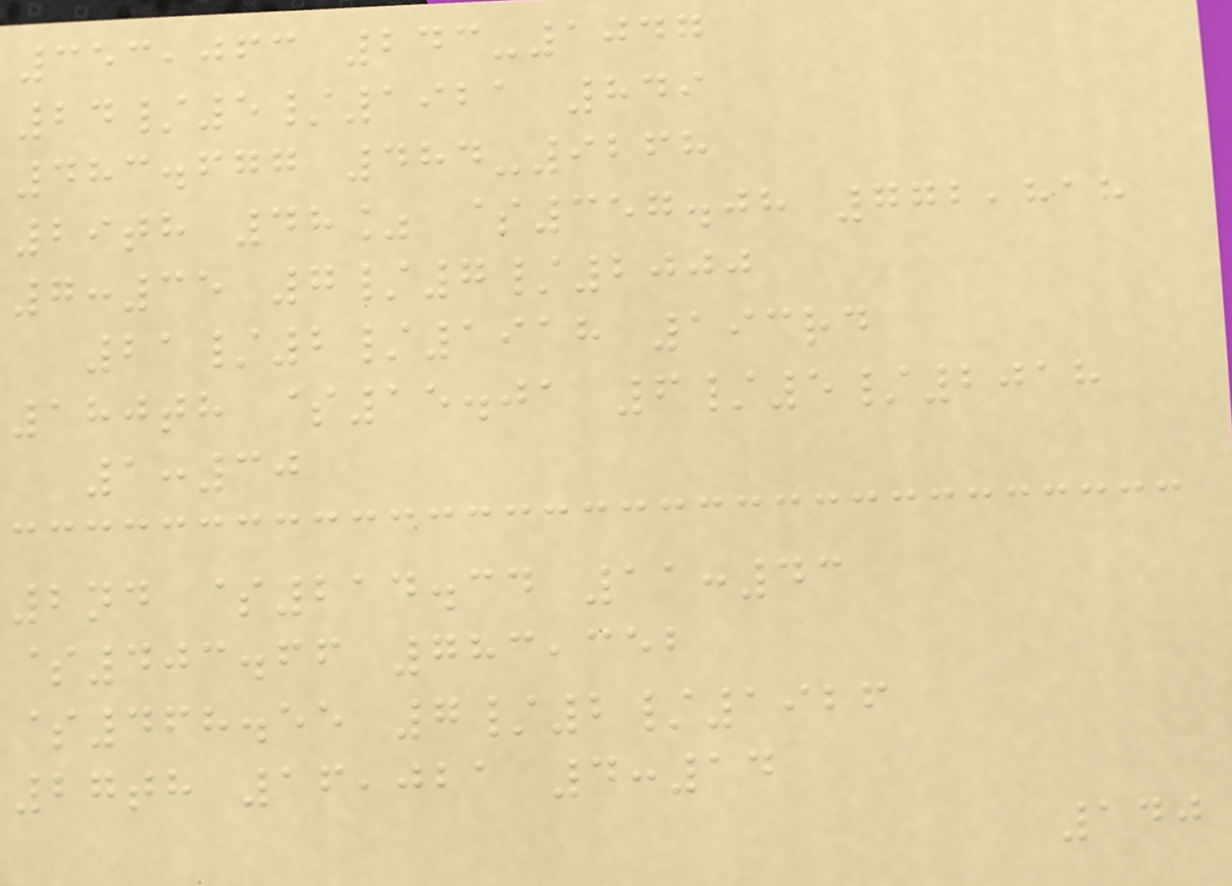353,063 243-1047
24/5/1921 849
483.677 484-9268
29th 48% $357.08 772,818
7:35 7/7/2000
21/2/1918 193rd
180th $15.01 6/5/2018
1:30
2nd $214.34 11:43
$403.66 783,352
$468.55 7/2/1926
27th 16,021 4:14
140
